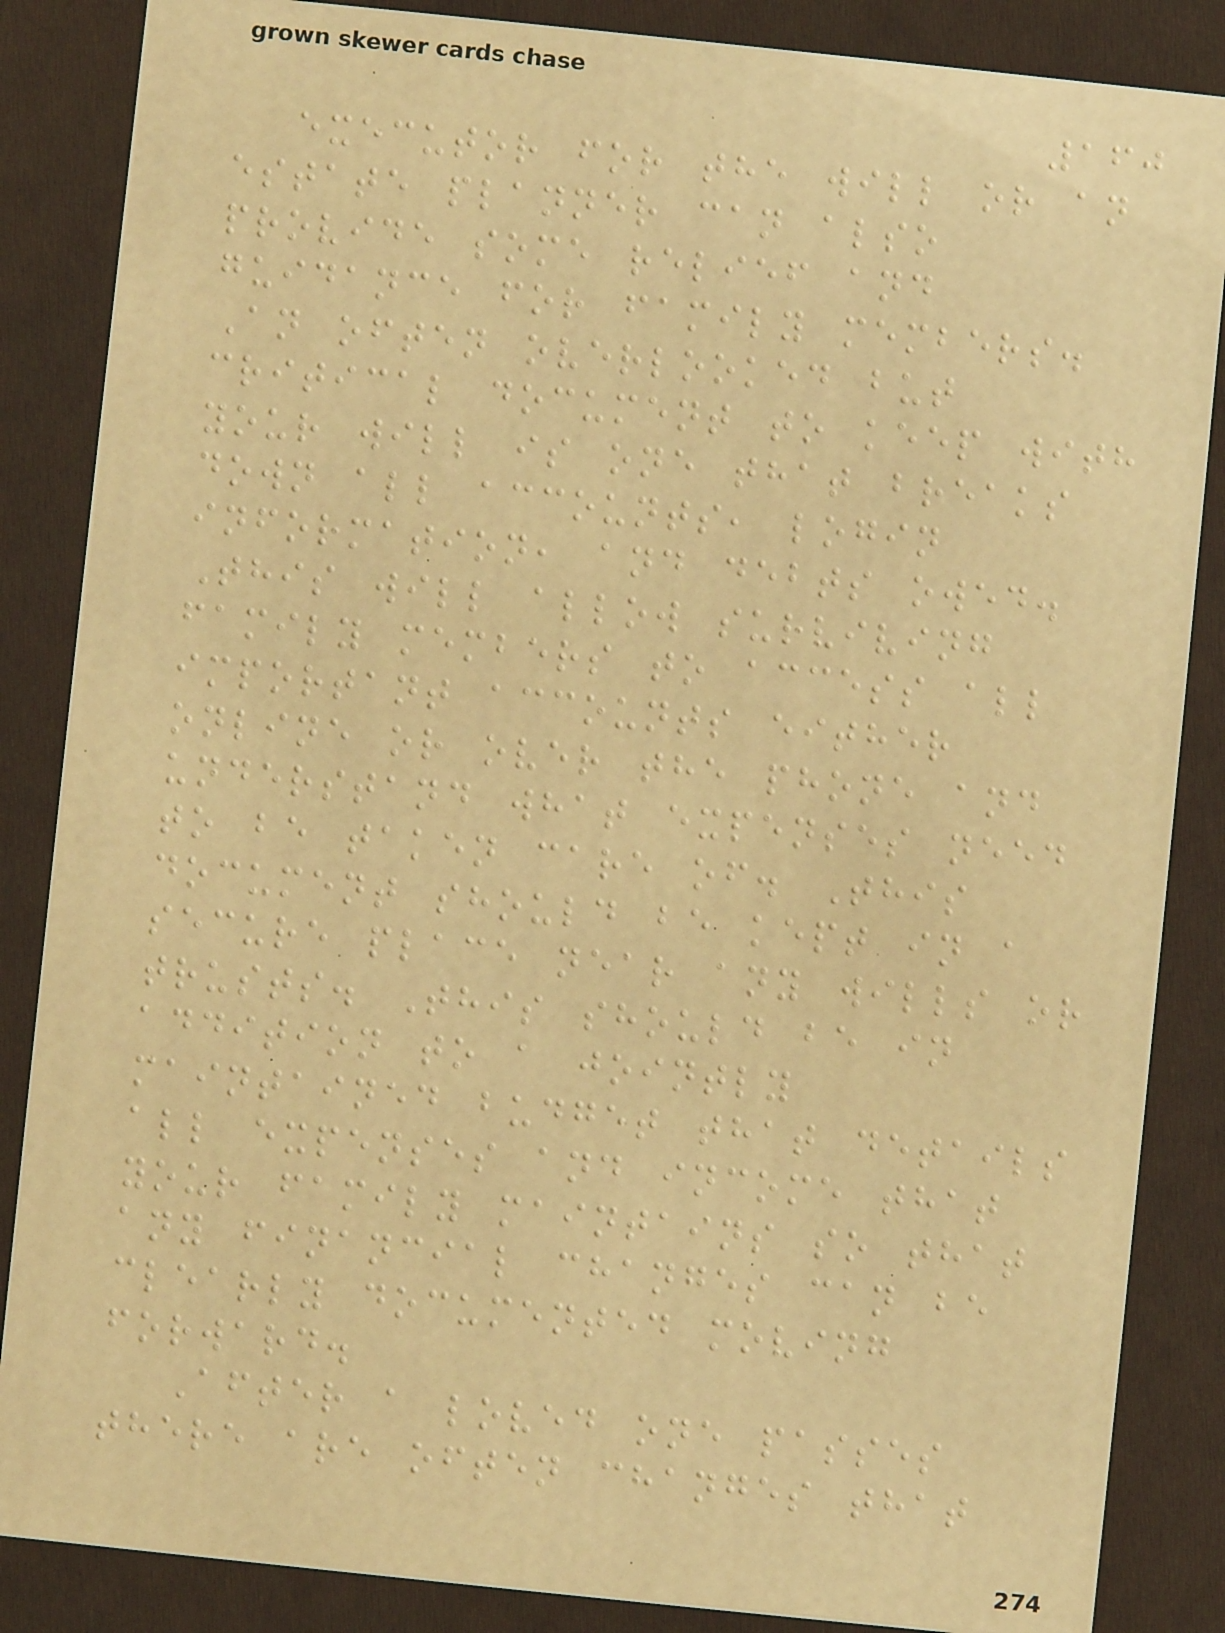160
executor for the will or an
estate planner can also
provide some relief and
guidance for family members.
An often overlooked but
critical document to keep with
your will is one that breaks
down all accounts, login
information, and debts owed.
This will allow surviving
family members to access all
important accounts either
online or over the phone and
understand what expenses need
to be taken care of. This
document should be kept in a
secure place near any wills or
trusts. This should be in
addition to a jointly
maintained budget that details
all expenses and income that
your family maintains so that
any financial changes can be
clearly documented moving
forward.
After a loved one passes
there are often changes that
